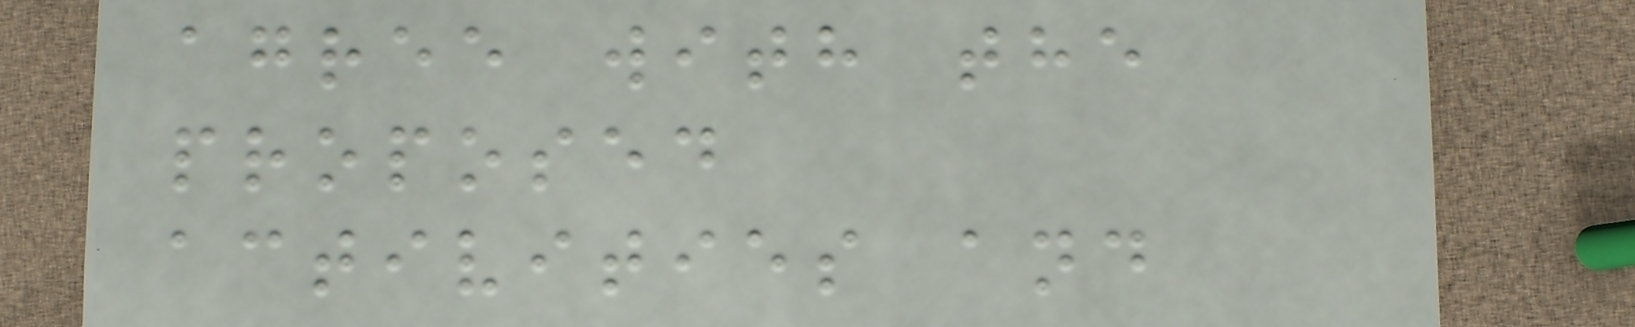agree with the
proposed
activities and
